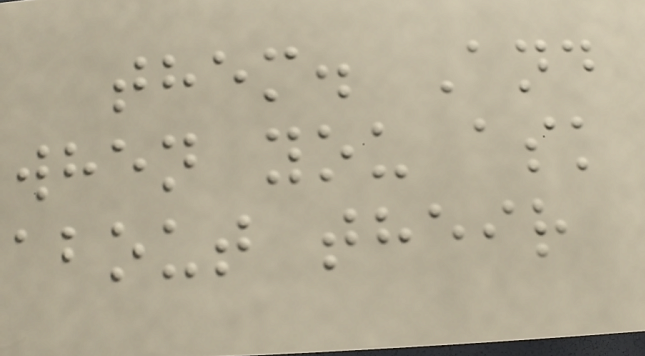them. And
when you ask
about their
